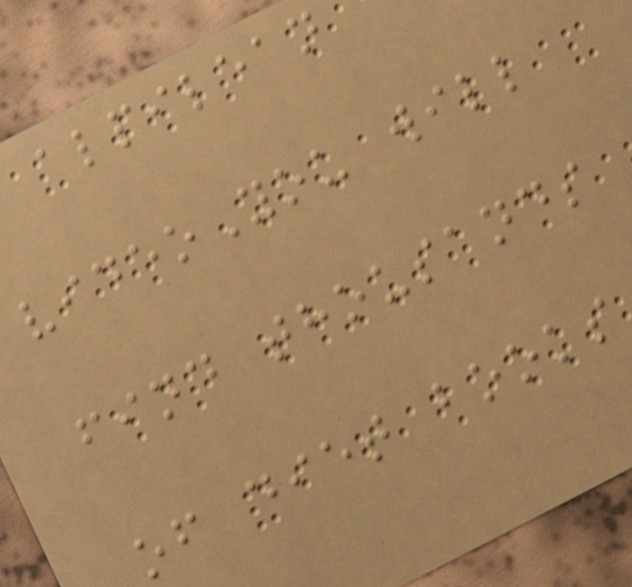alpilean
videoYou will
find thousands
of diet books
